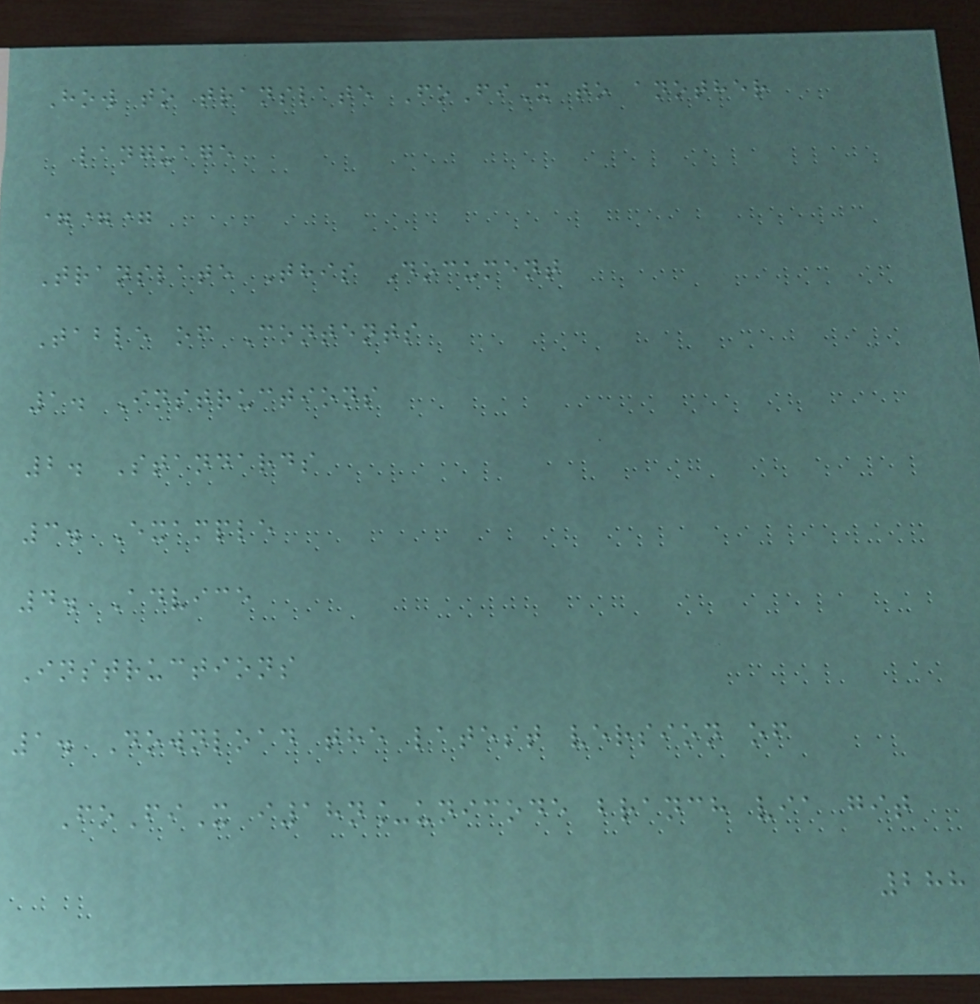How to translate FoFiX to another
language
===
Translate This Document
Table of Contents
1. Instructions
2. Standards
3. Example
4. Advice
Instructions
1. Download the latest version of
FoFiX i18n_unicode branch via git
288
